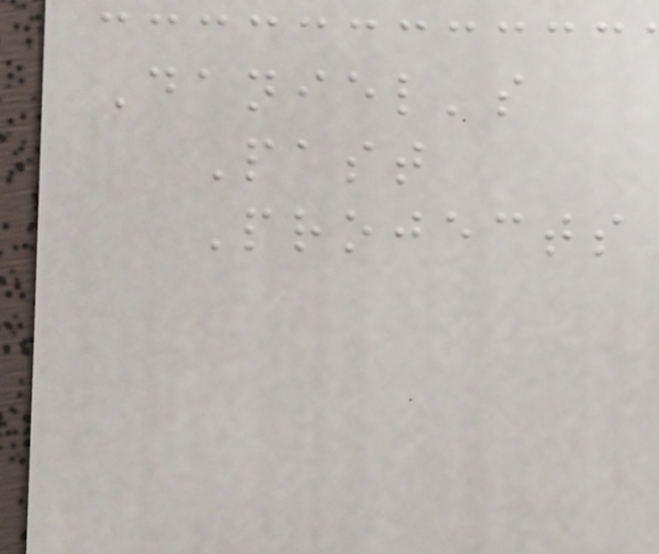Daniel's
Past
Projects
